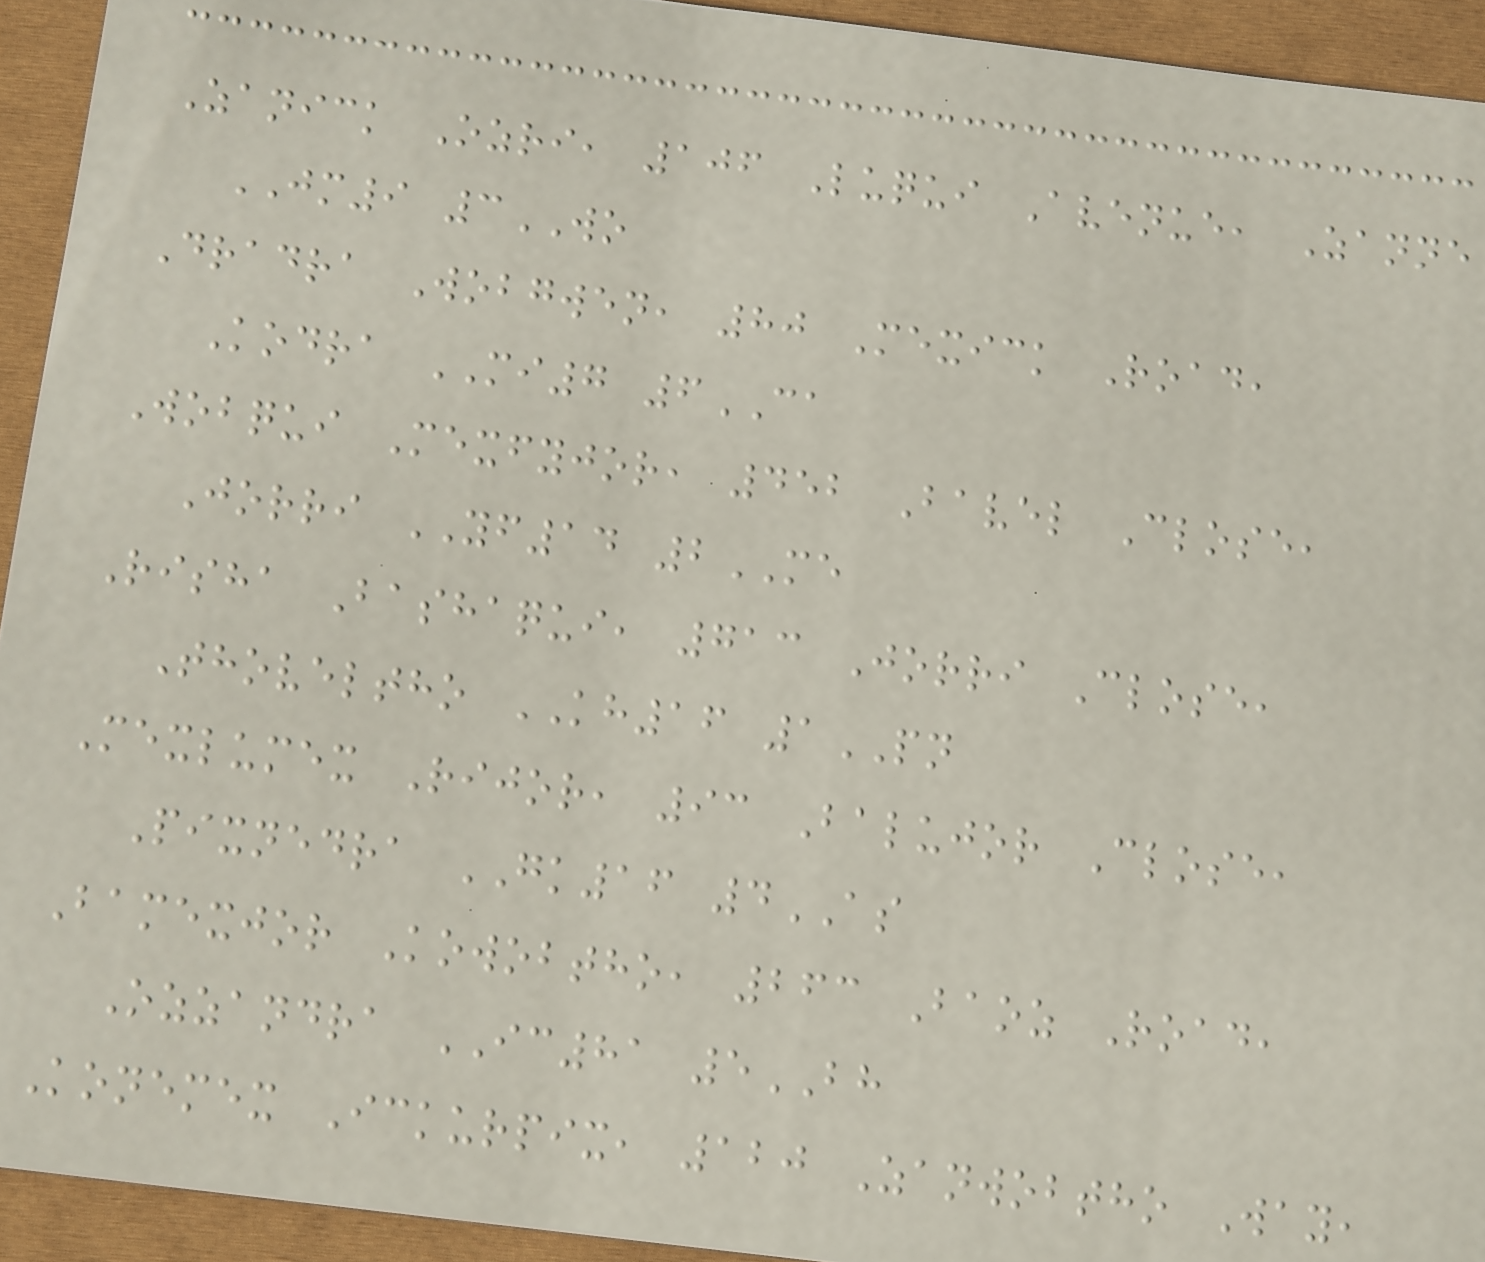Zanick Ozri, 106 Luqui Avenue, Zanne
JM9 3WO
Dradra Wobgwen, 80 Mexick Road,
Kodra MI7 6CA
Wobqui Mexfyjor, 452 Bavel Close,
Jorri YF14 2ME
Risha Bashaqui, 713 Jorri Close,
Thoveltho KH16 1PN
Mexlumex Rijor, 93 Balujor Close,
Pixnedra GK16 4AS
Bamexjor Kowobtho, 263 Baoz Road,
Ozzandra IC81 5BH
Konemex Ickurpix, 120 Zanwobtho Way,
